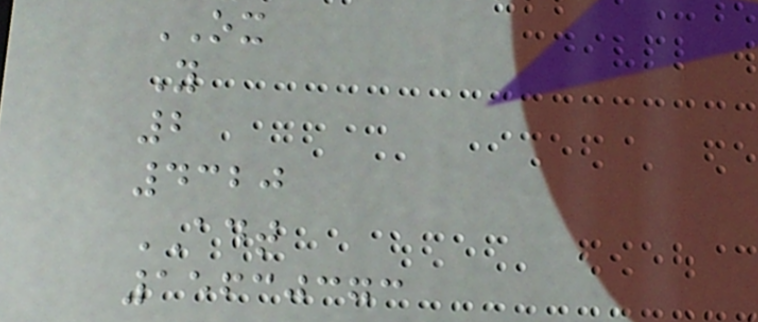OX
Y
2
4320
ADT
15630373
